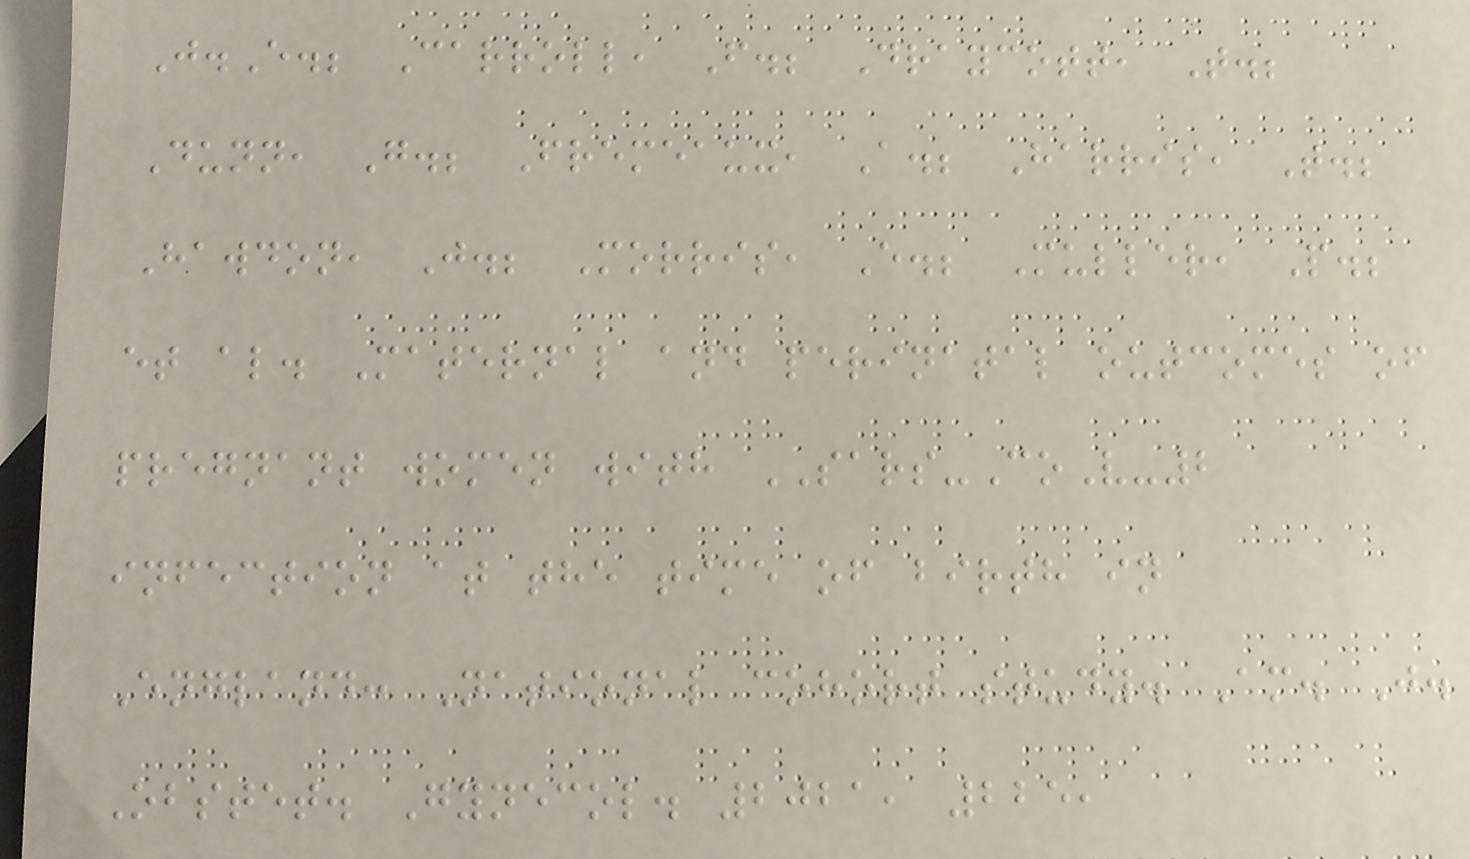J.E.; Carroll, F.; Draycott, T.;
Dunn, G.; Fremeaux, A.; Harris, T.;
Hawdon, J.; Morris, E.; Muller, P.;
et al. Maternal and perinatal outcomes of
pregnant women with SARS-CoV-2
infection at the time of birth in
England: National cohort study. Am. J.
Obstet. Gynecol. 2021, 225,
